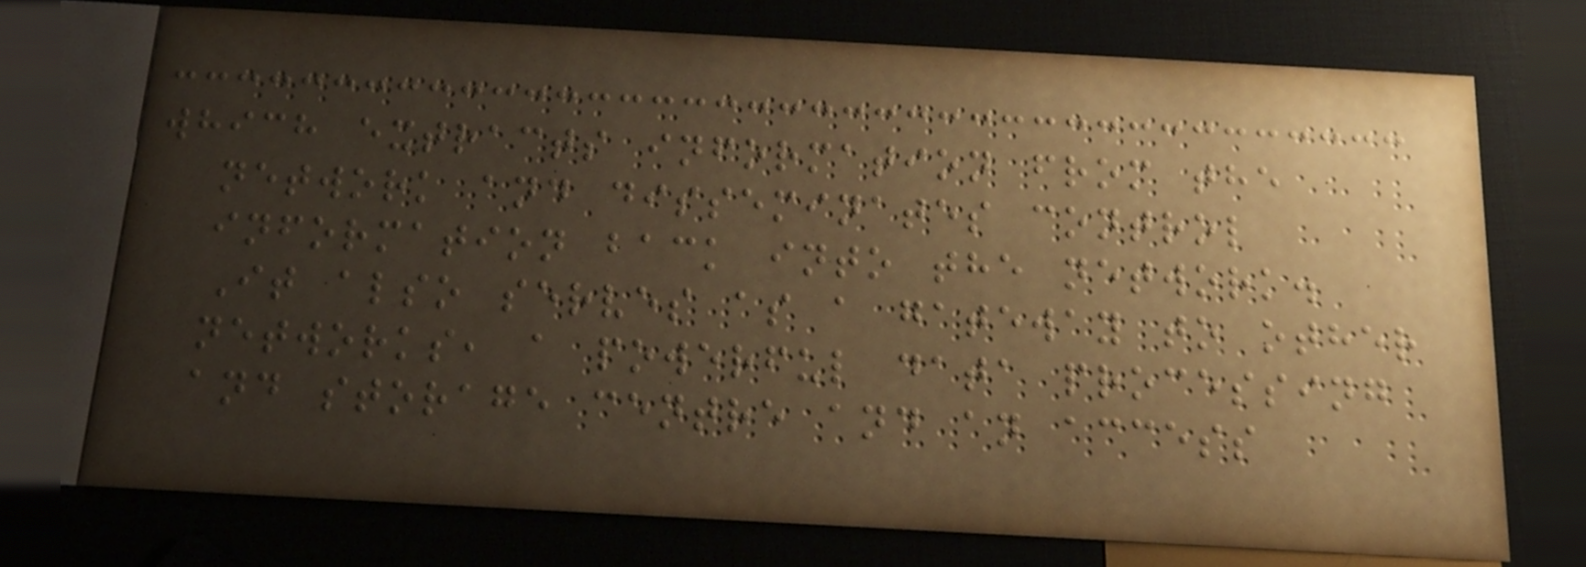which extracts information from the
network and disseminates control
information back into the network.
It also serves as a gateway to other
networks, a powerful data processing
and storage centre and an access
